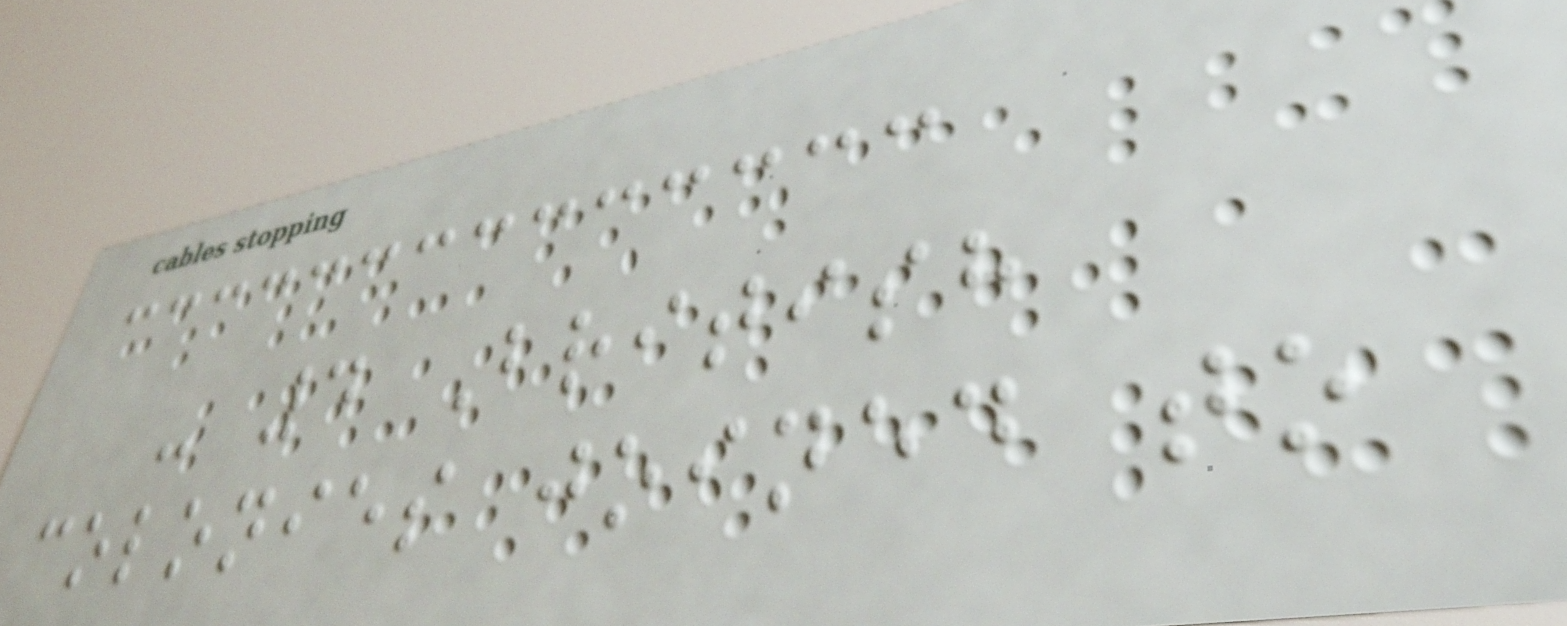- 4 British
colonies joined to
